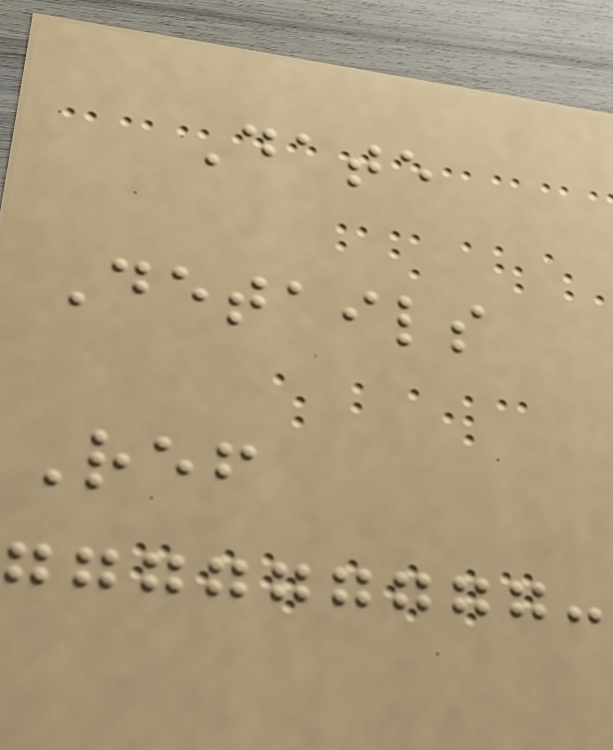Date
Details
Ref
